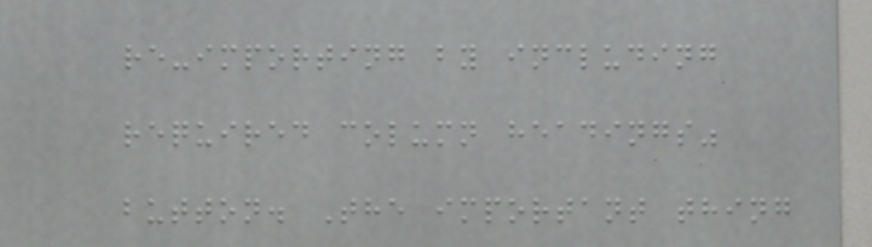re-importing by including
required column headings"
button. The important thing
